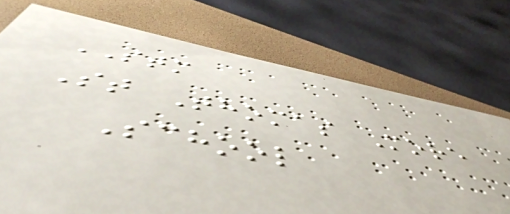STM
St Thomas More
School
